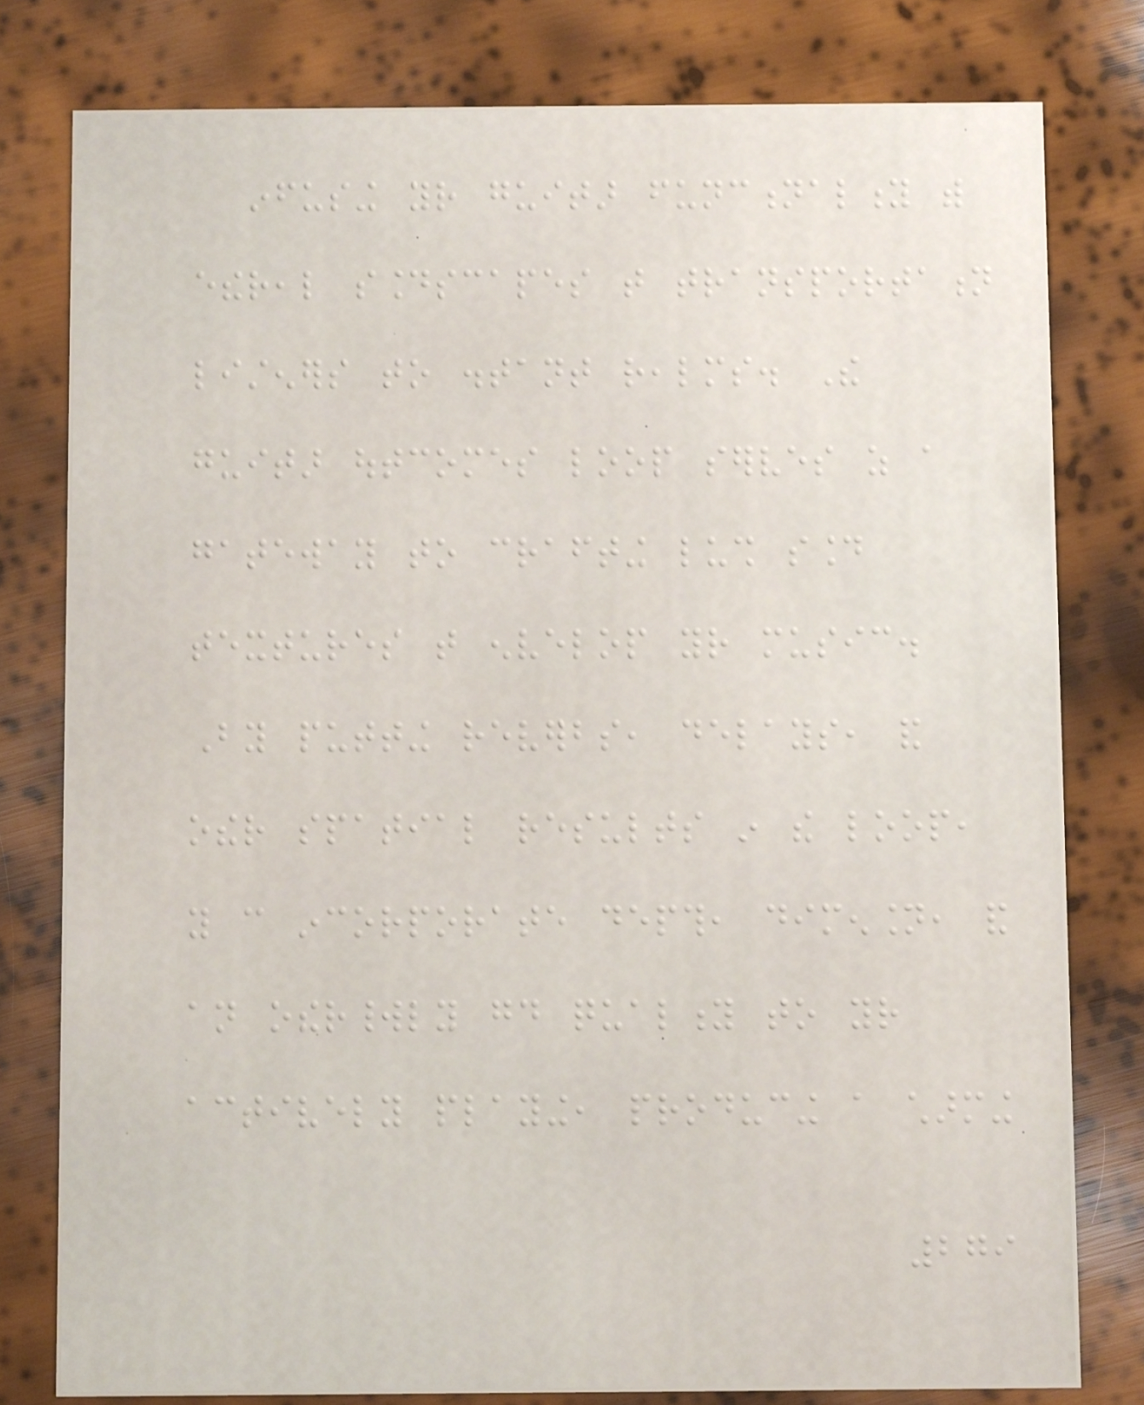infusing your guitar functionality with
ethereal soundscapes that transportation
listeners to distant realms. The
guitar outcomes loop serves as a
gateway to crafting lush sound
textures that envelop your music.
By putting reverbs, delays, and
other spatial results in the loop,
you can incorporate depth, dimension, and
an otherworldly good quality to your
actively playing, producing a charming
279
